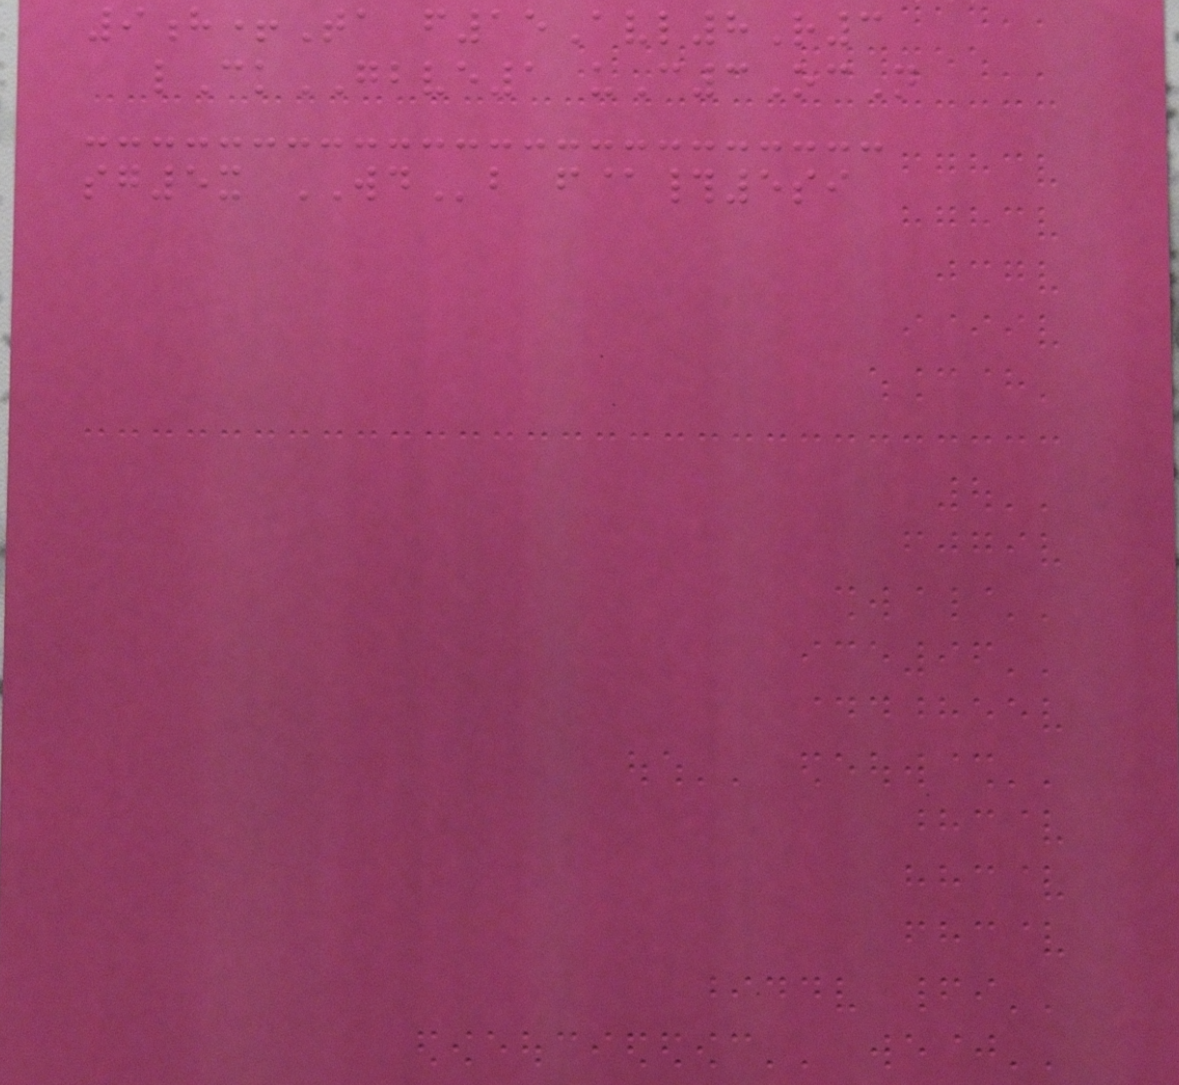9h+Ta f15Avl8R3
lCkGBVE1 uC3OcN
sg5x WDb f@#5si
